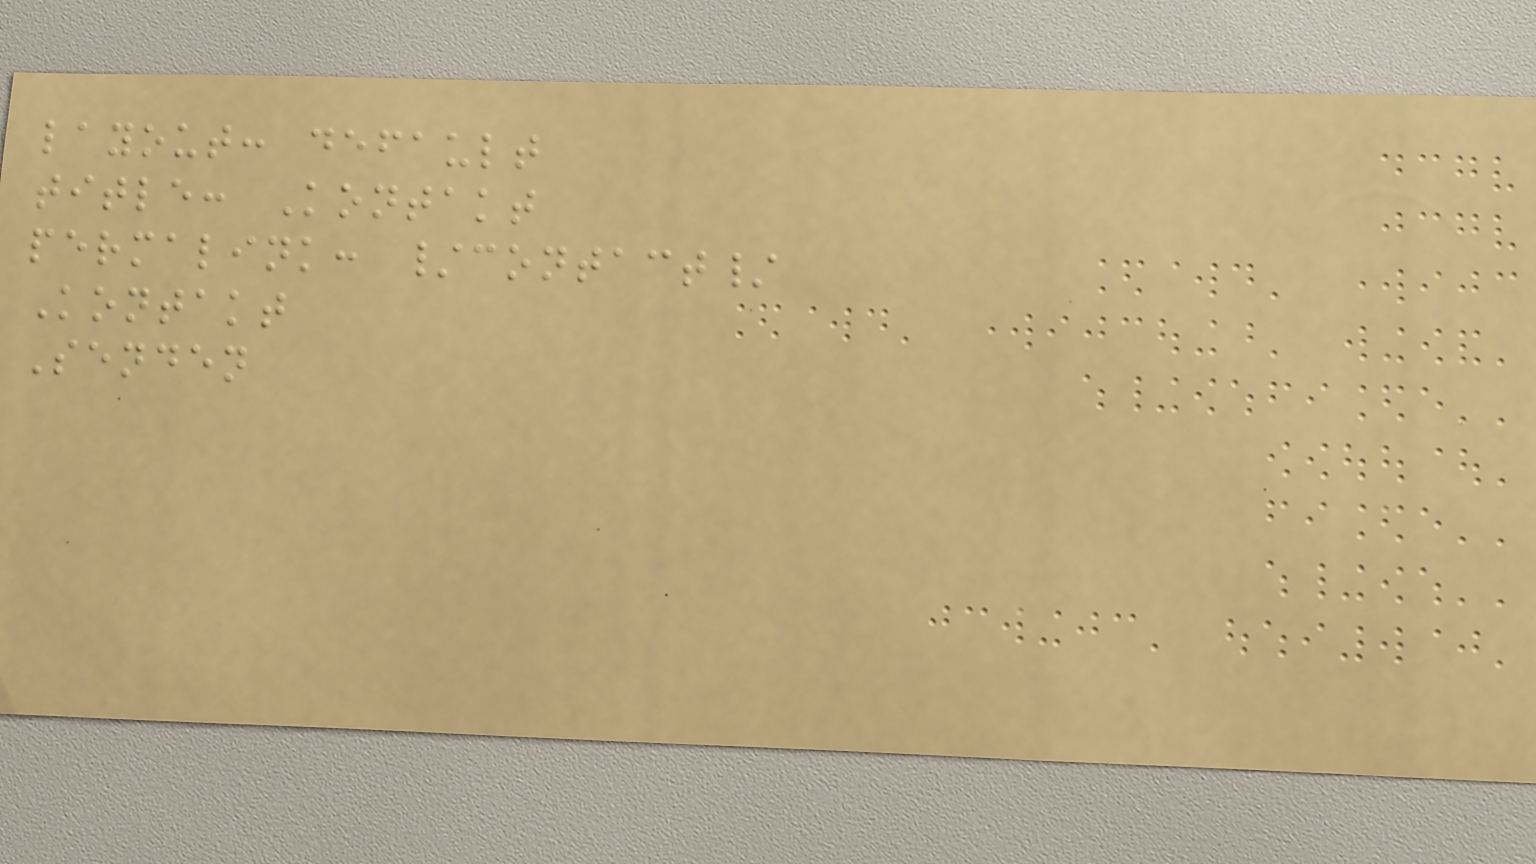layout: default
title: Kontakt
permalink: /contact/
Kontakt
Senden
